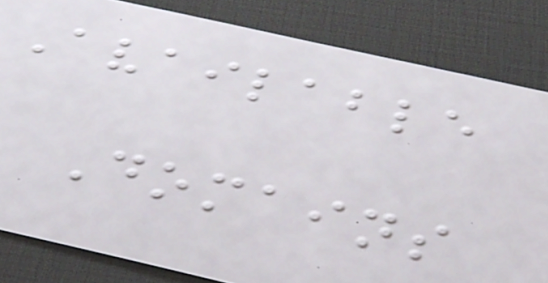Available
Domains
